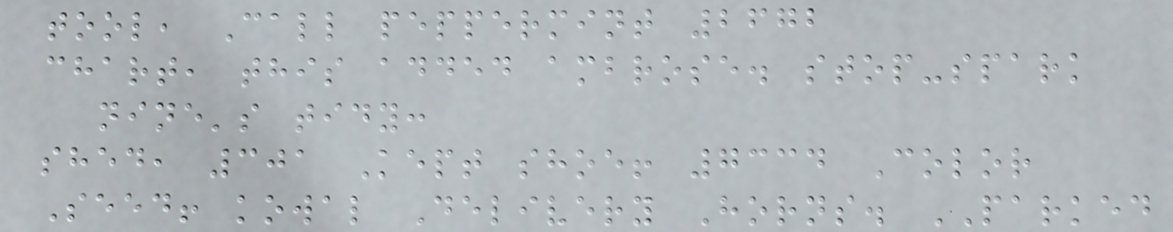tool, Call peppermint 2672
chart, this added ambrose. stop-spark
nine's tidy:
shed, 301 Kept shoe! 7334 Color
Seed! kowal Delivery Horns. PARKED
